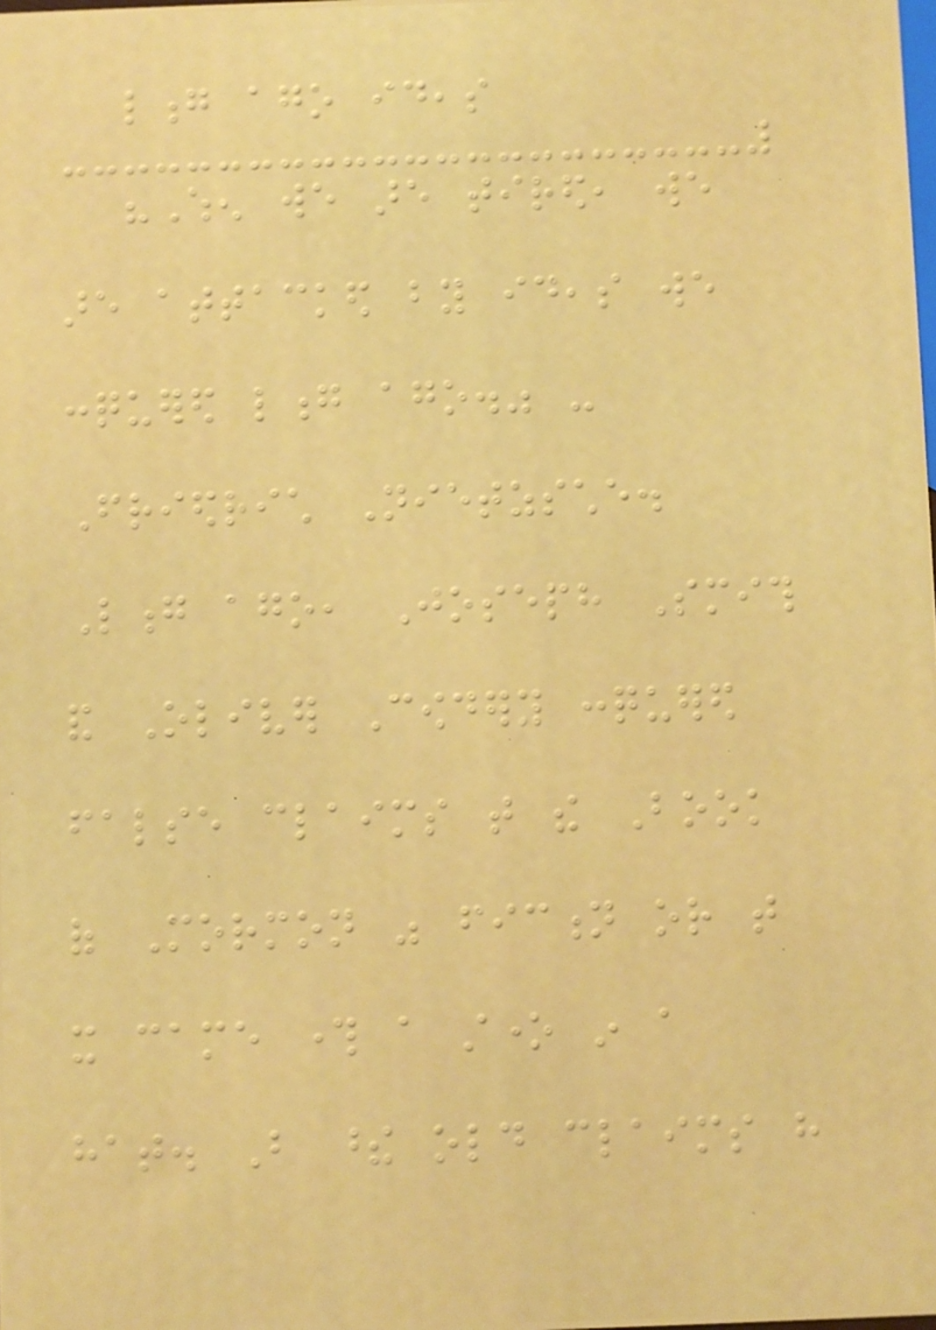long ago ideas
"When we are tired, we
are attacked by ideas we
conquered long ago." -
Friedrich Nietzsche.
Long ago, Joseph Smith
and Oliver Cowdery conquered
false claims that the Book
of Mormon was fiction or that
it came through a stone in a
hat. But these old claims have
